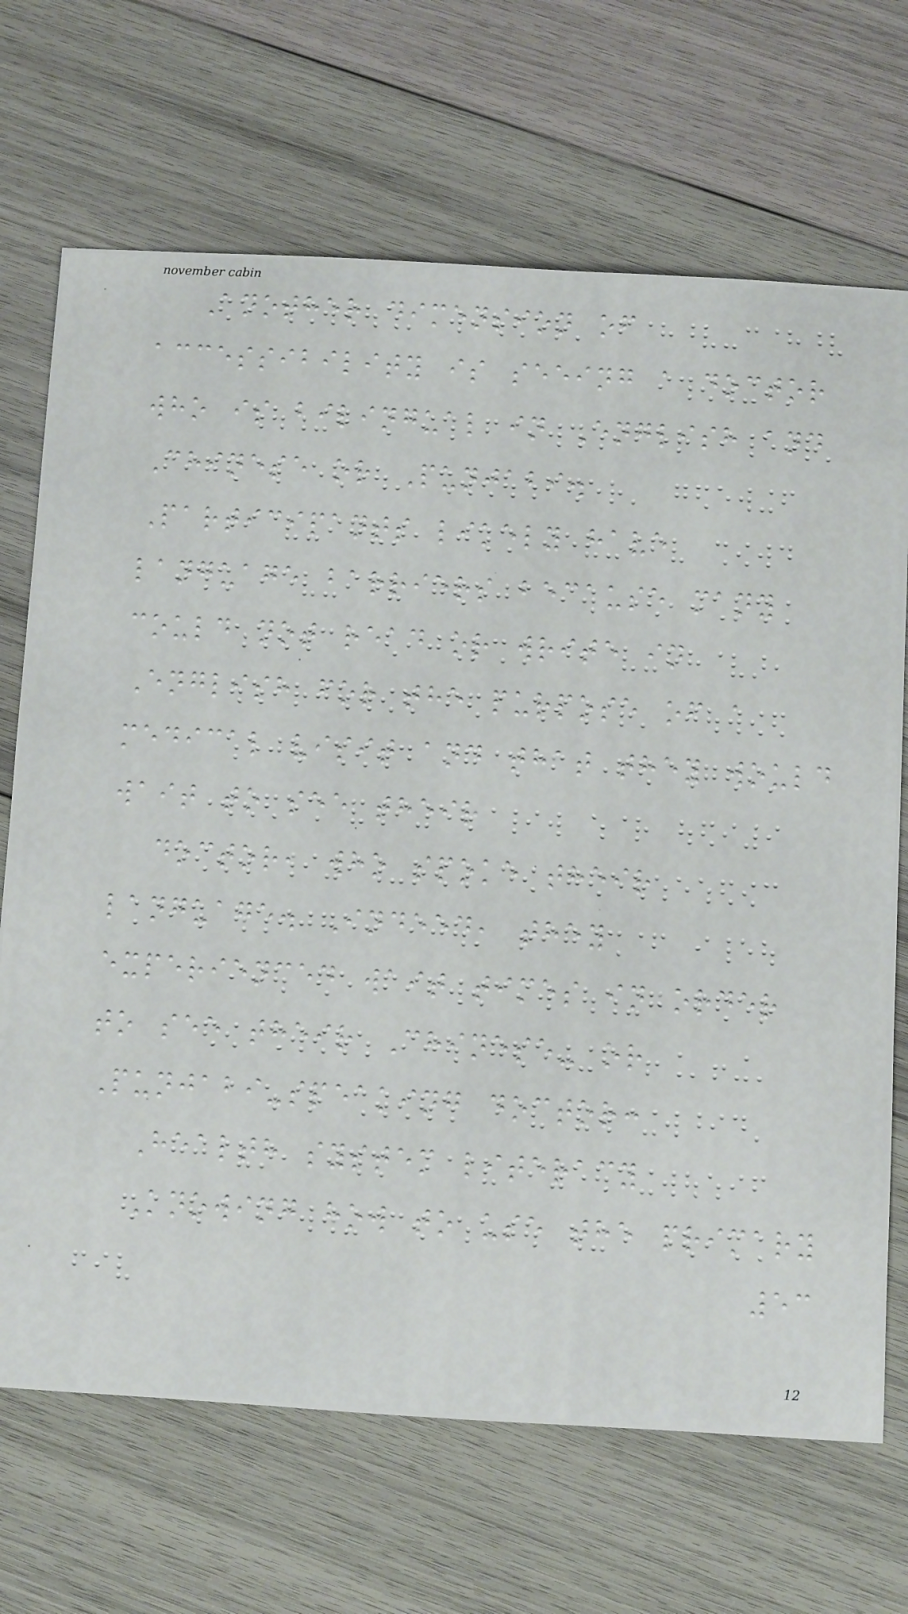Another dimension of
accessibility is seeing a doctor
who is bilingual in English and
Chinese or Punjabi.
Participants likely have
language barriers because many
could not read or write in
English for the purpose of a
medical visit and that they would
wait to see their
doctor, who spoke their
language. Indeed, they
experienced wait times in order
to see their Chinese- or
Punjabi-speaking doctor:
Health system literacy
Knowing how to use the primary
53
